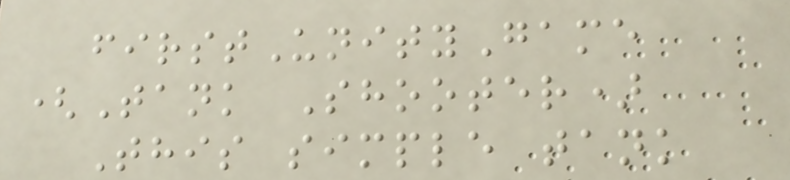firstUnityGame
(Tank Shooter)
This simple tank
